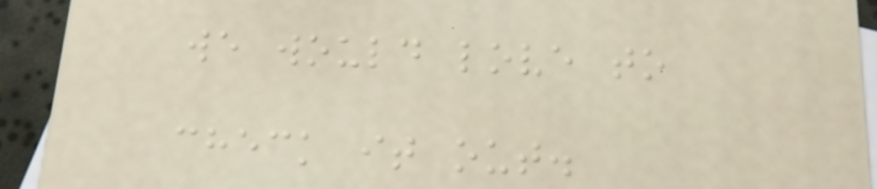we would love to
check it out.
